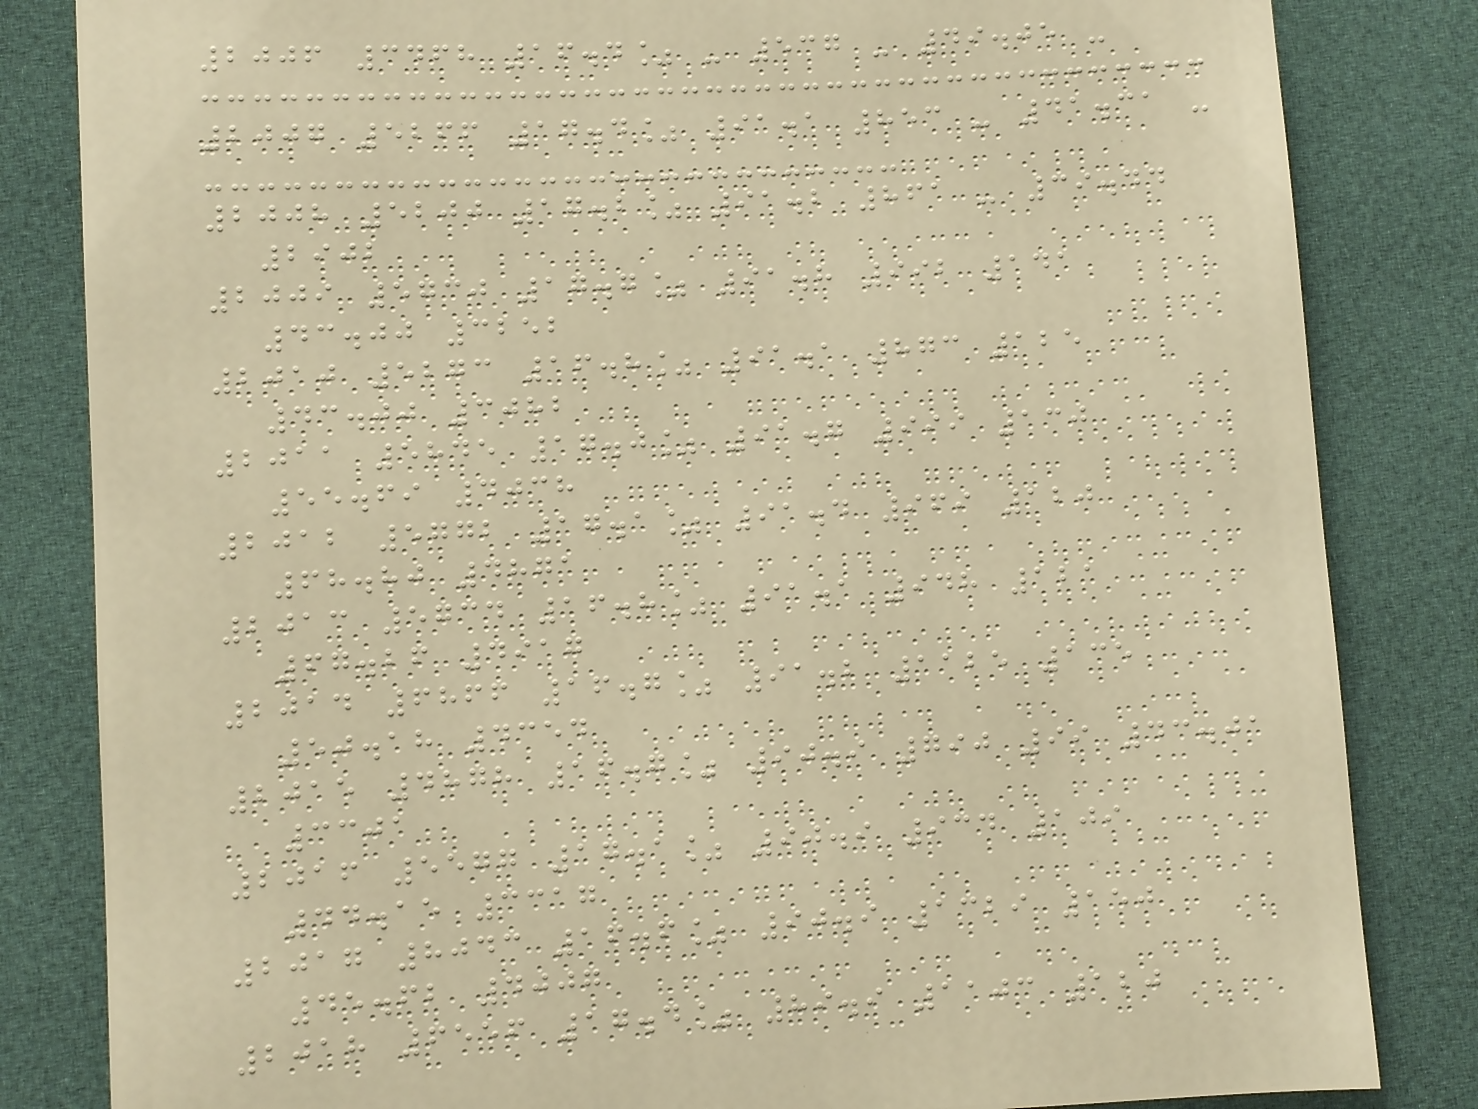2006 3468 16.4% - 537 - 49.05 -
2007 5266 17.4% 91.1 853 - 41.31 -
2008 5200 17.2% 91.2 861 - 39.44
2902
2009 5730 17.7% 91.8 992 141
43.00 3252
2010 5273 16.8% 91.1 873 125
43.00 3082
2011 5845 17.0% 91.7 999 130
55.69 4038
2012 5772 17.1% 91.4 969 120
68.80 4871
2013 5734 16.8% 91.1 948 121
67.26 4917
2014 6866 16.7% 91.2 1125 135
50.18 4354
2015 4878 16.7% 90.9 790 99 43.01
3301
2016 5577 17.1% 90.9 934 109
44.15 3317
2017 8043 16.6% 90.9 1329 150
45.62 4007
2018 6556 17.4% 89.9 1103 120
